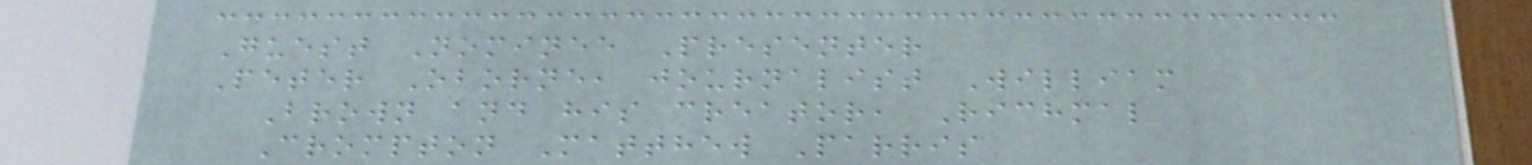Guest Nominee Presenter
Peter Oborne, journalist William
Brown and his creator, Richmal
Crompton Matthew Parris
